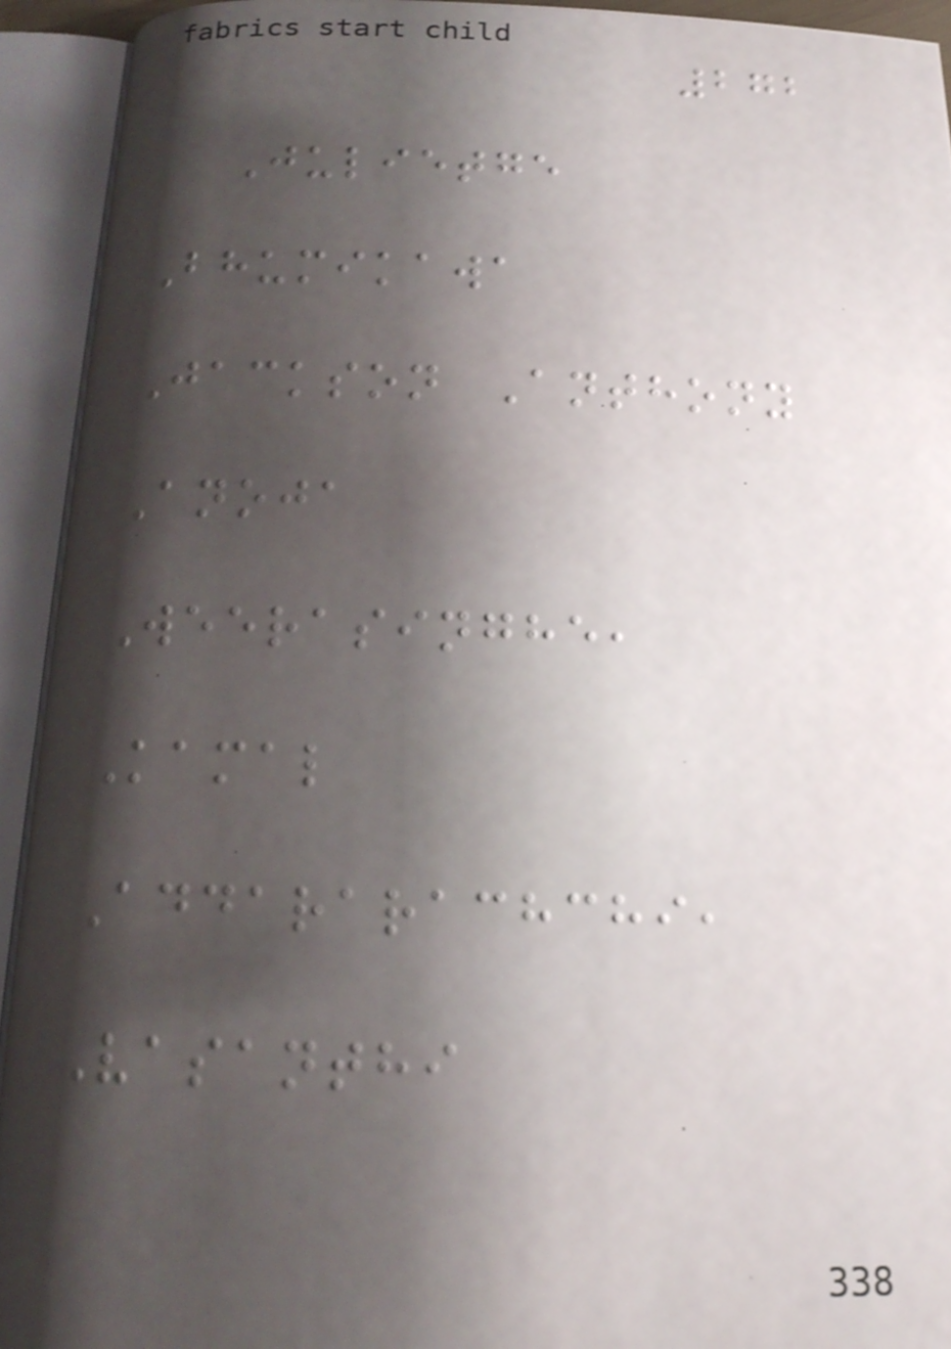272
Julietge
Bhumikawa
Jackson Anthony
Anoja
Weerasinghe,
Kamal
Addararachchi,
Vasanthi
